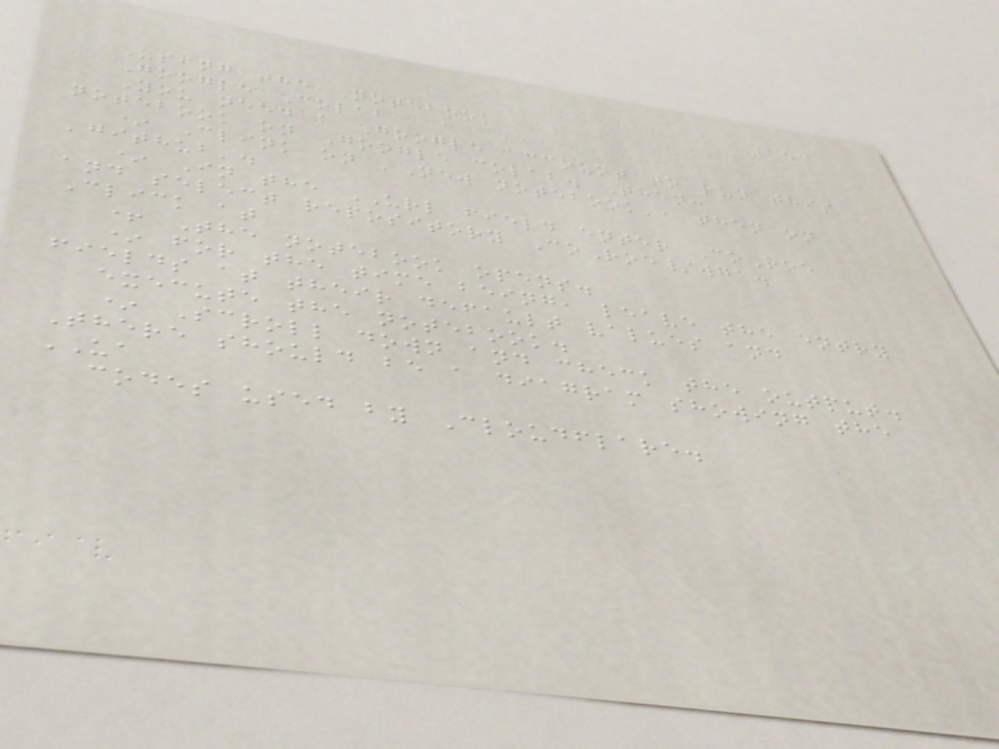153
Using the Notebook
Google Colab
You need a Google account to run this
notebook on Google colab. Then:
* Clink on 'New notebook', then on
'github'.
* In the URL field enter CoRoe
and select repository CoRoe/wga.
Click at
+ The notebook opens.
* for the time being, leave the entry
fields at their default values and
execute the notebook.
* Scroll down and check the output.
There should be a diagram showing the
UA
codes used by Cloudflare.
